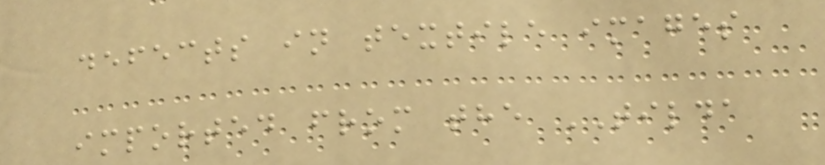defects in textile images
imported from the TILDA
